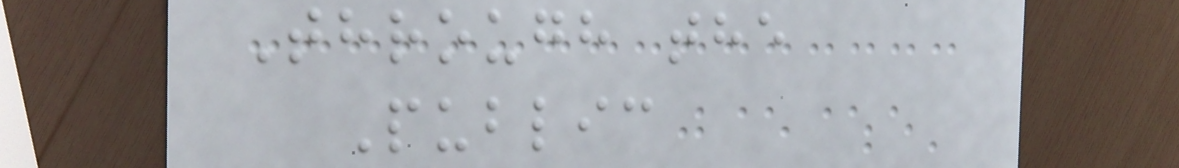Through the
Public
